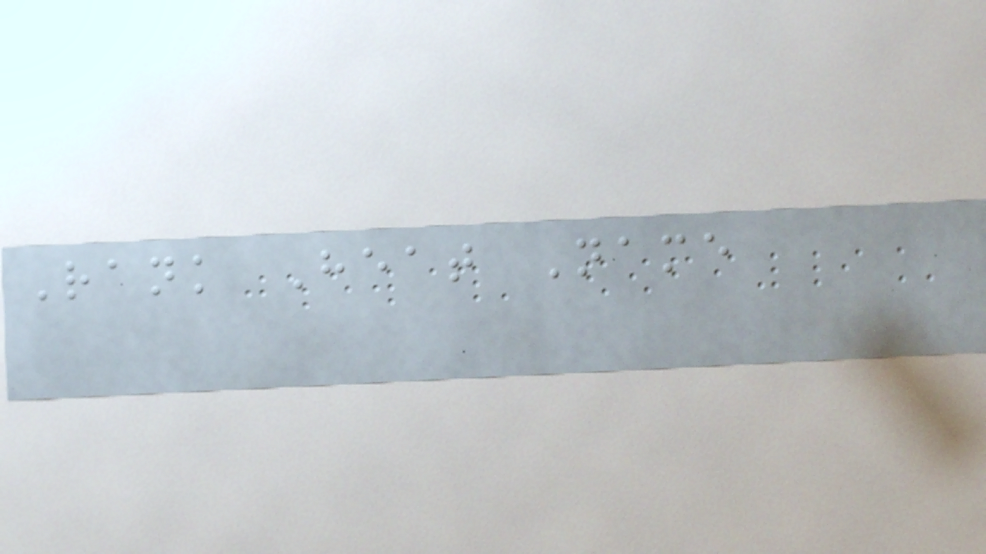Rank Heat Name
